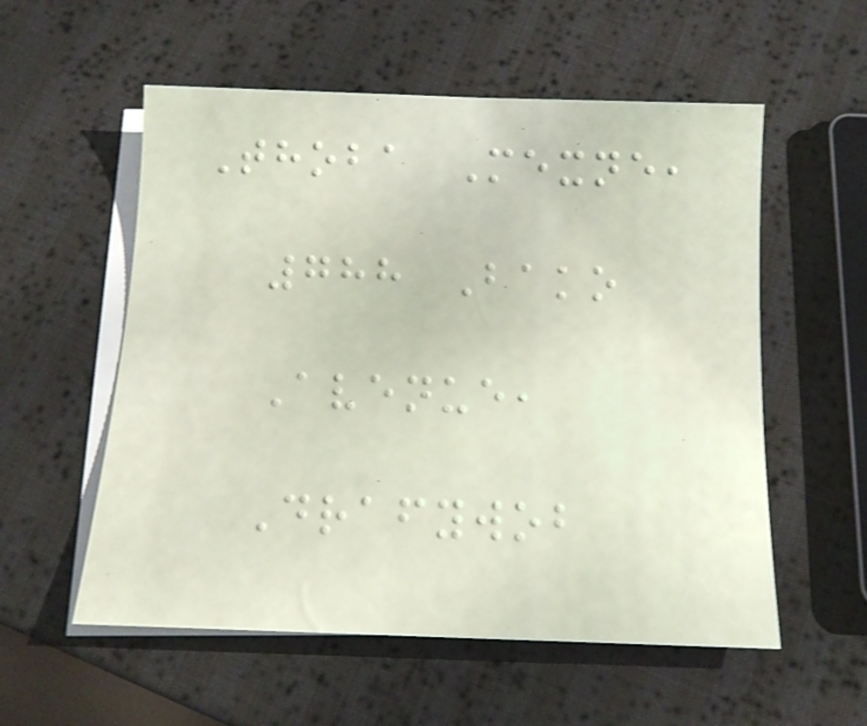Thoba Mexne,
788 Bako
Avenue,
Drafywob
